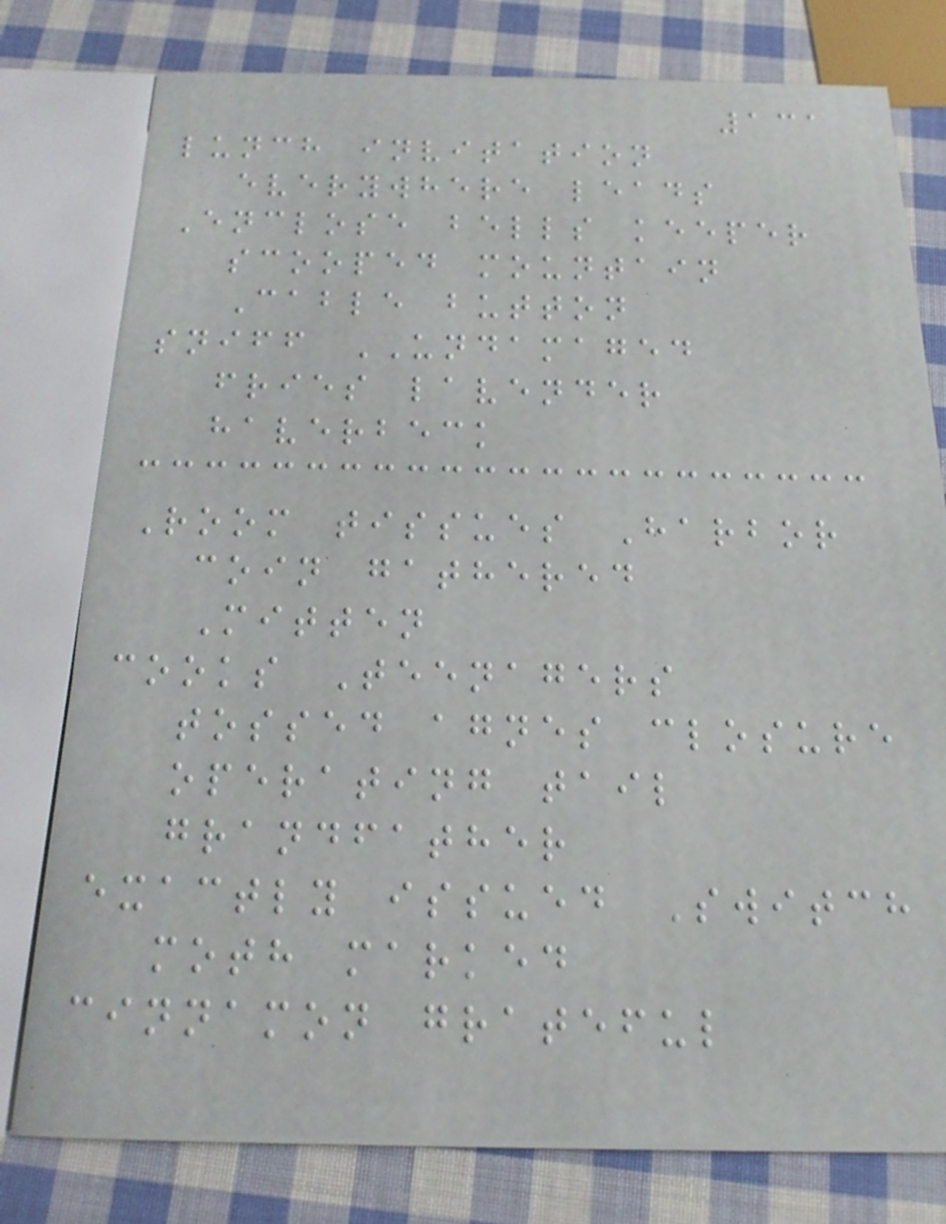131
lunch invitation
everywhere leads
Enclose bells keeper
scooped mountain
Cable button
sniff UNDAMAGED
fries lavender
haverbeck
Room tissues Harbor
coin gathered
Mitten
cooks Teenagers
tossed agnes closure
operating tail
grandfather
exactly issued Switch
moth marked
cinnamon grateful
